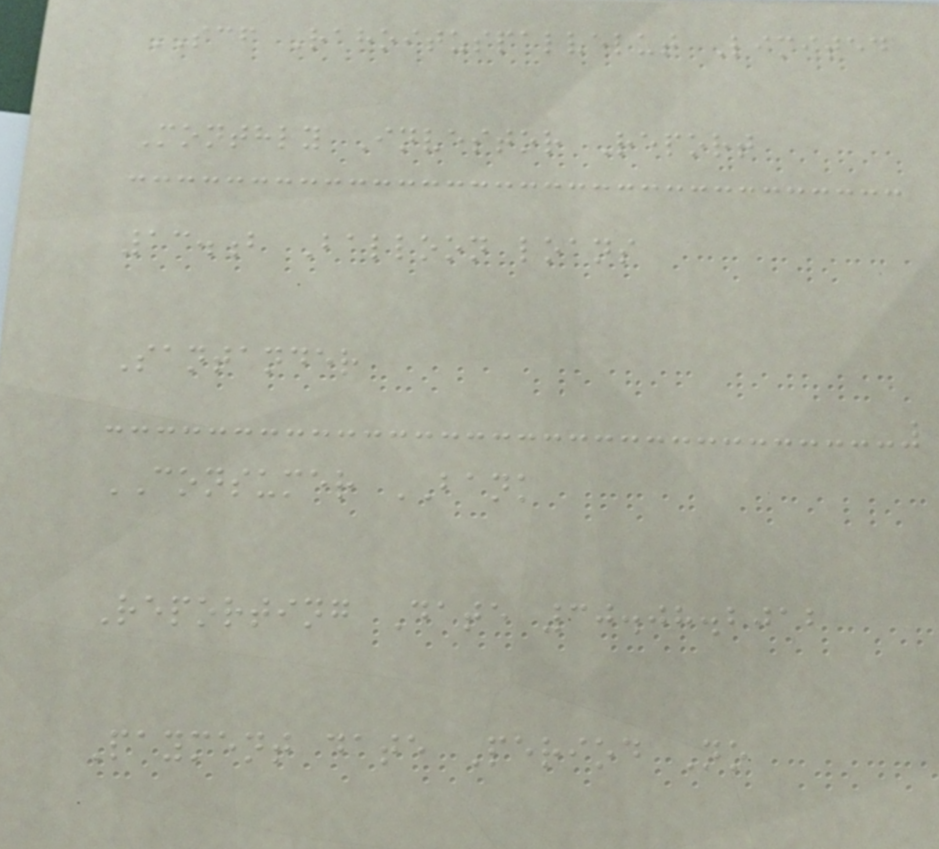SCF Rahoituspalvelut Limited
Monthly Investor Report
13.b Balloon loans
Santander
CONSUMER BANK
Reporting Date 30.08.2012
Payment date Period No
